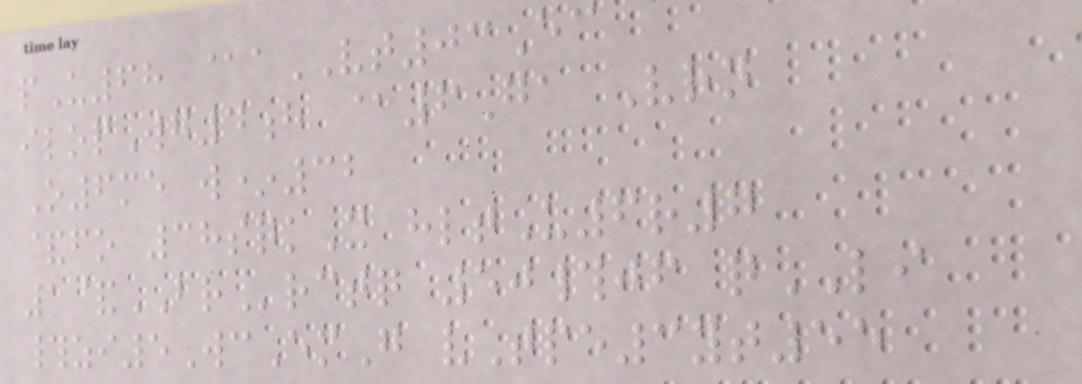pU68 @aVT03Ec
ilopWg4h @6Ga Vrn
O6me w*32
&fo 38sqkX hltU6r7
1&BRrctq 50#jf qLI
#zi5WcEmG vTpe3yt55
